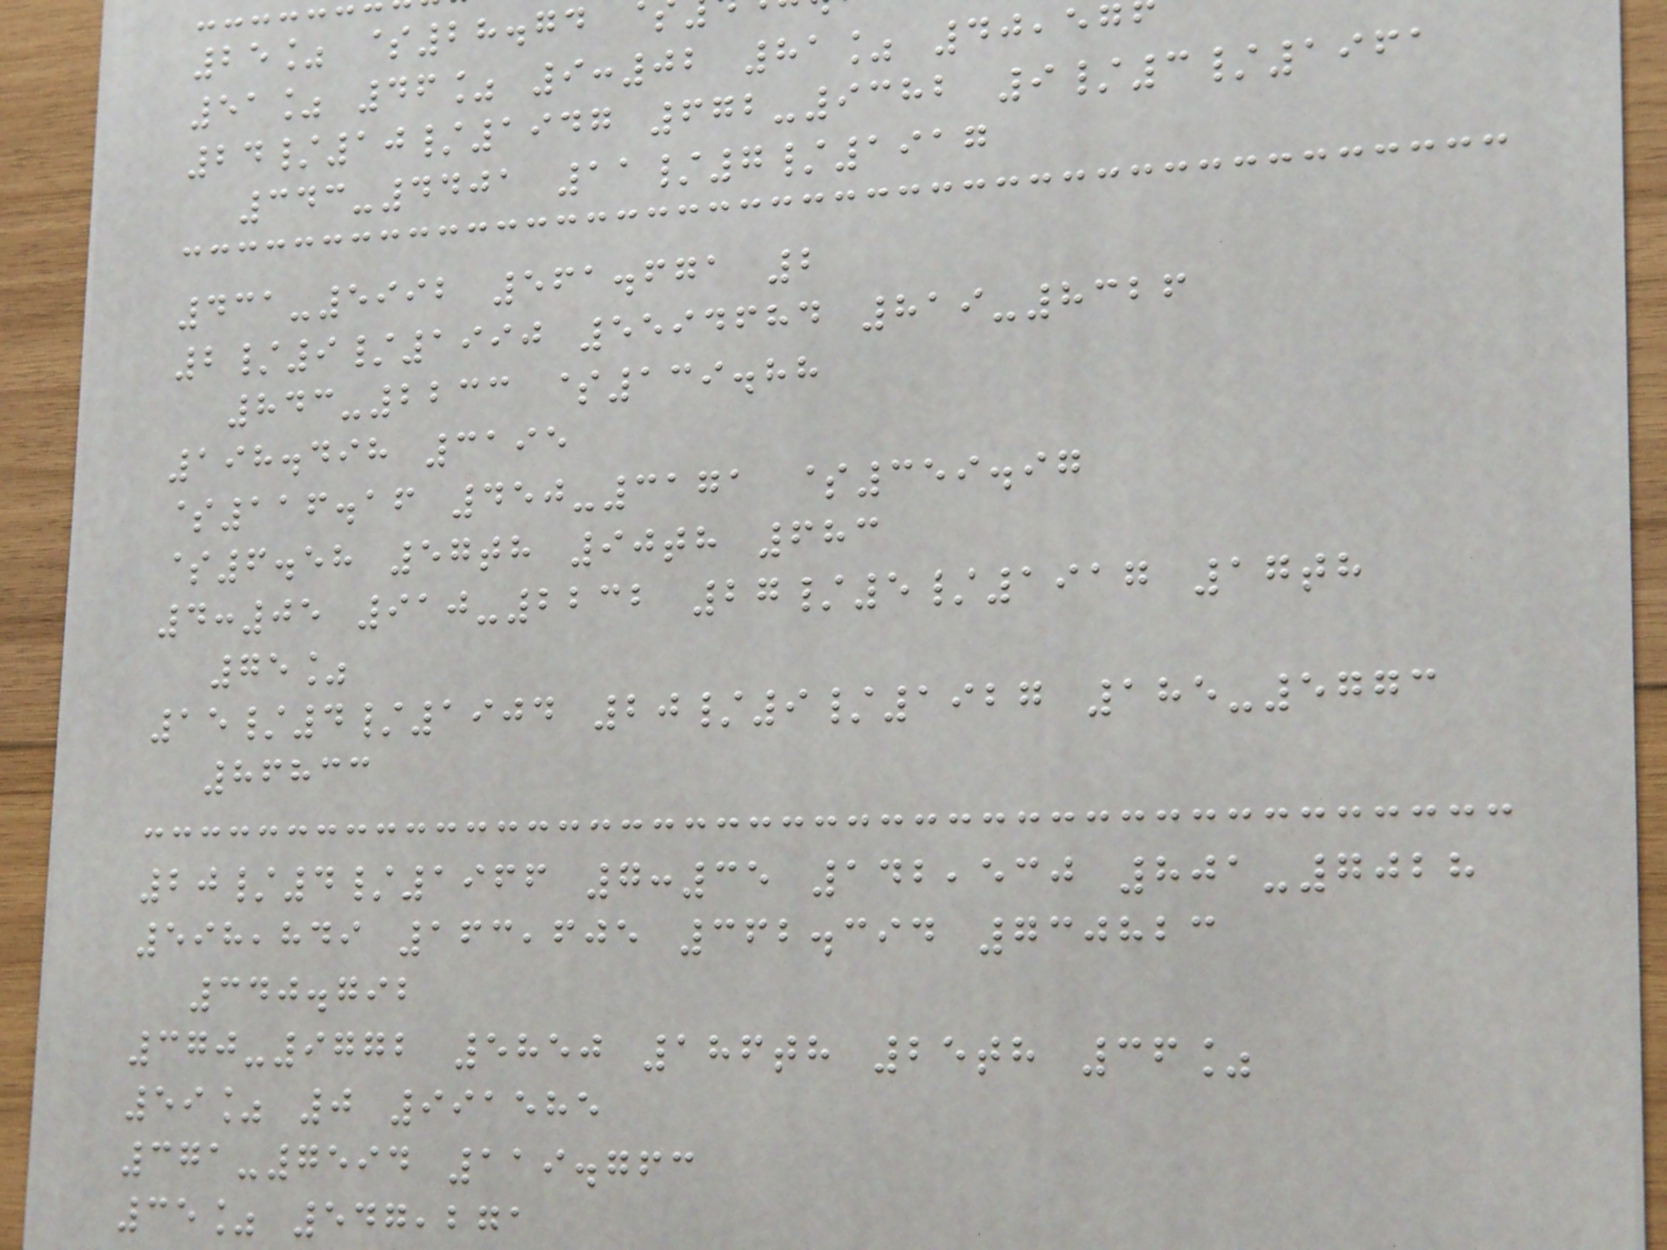25% $28.74
51% 46% 9:02 81% 40,57
24/10/1947 672-9382 9/3/1961
343-4401 11/7/1917
431-5992 561.671 2
2/9/1990 5594684 819-8326
843-2233 $139.88
198.498 3195
$116.16 450-3171 $359.97
$6.58 57th 90th 683
4:05 910-2232 27/5/1917 17th
75%
15/4/1904 20/9/1927 185-5773
86833
20/4/1966 7:35 142,530 801-7028
598,849 163,605 362.394 730823
340.792
370-9772 5850 186th 25th 36%
59% 0 991585
371-7594 119.763
35% 547,271
